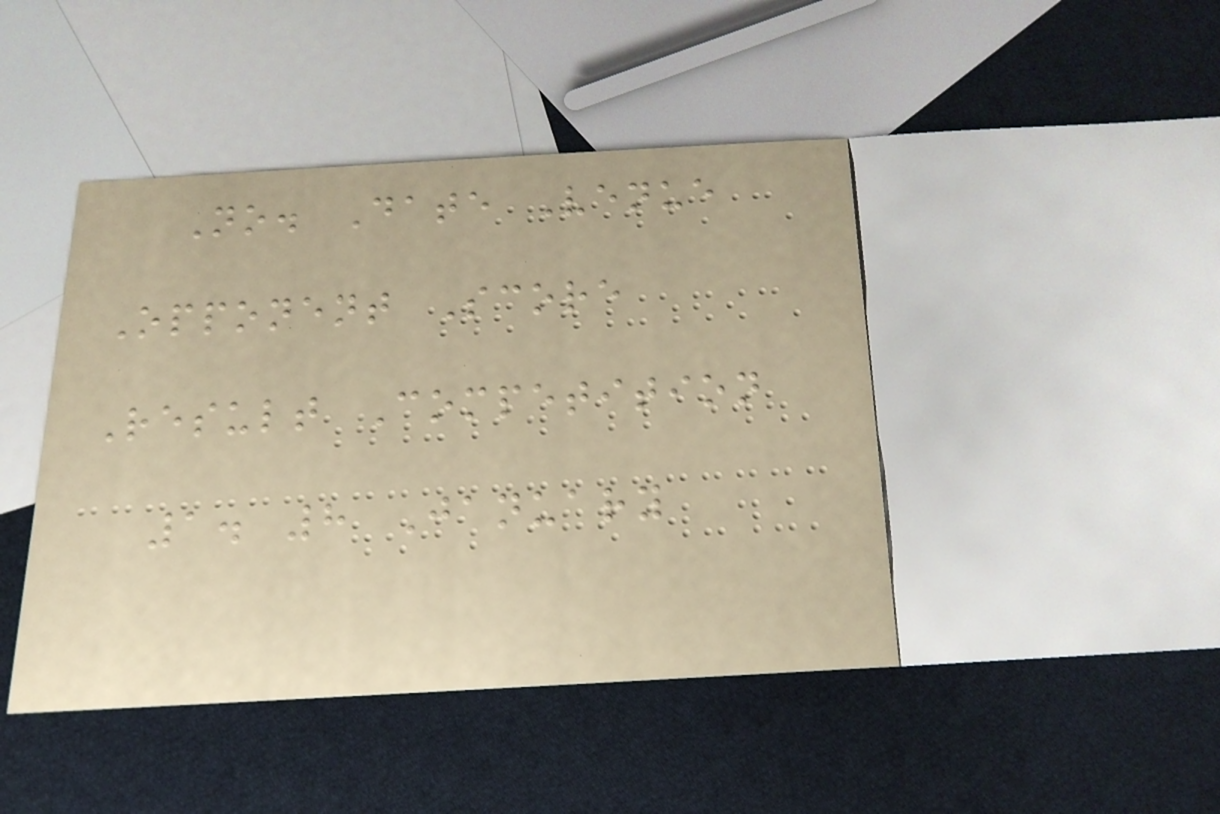No. Date Venue
Opponent Score
Result Competition
1. 8 January
